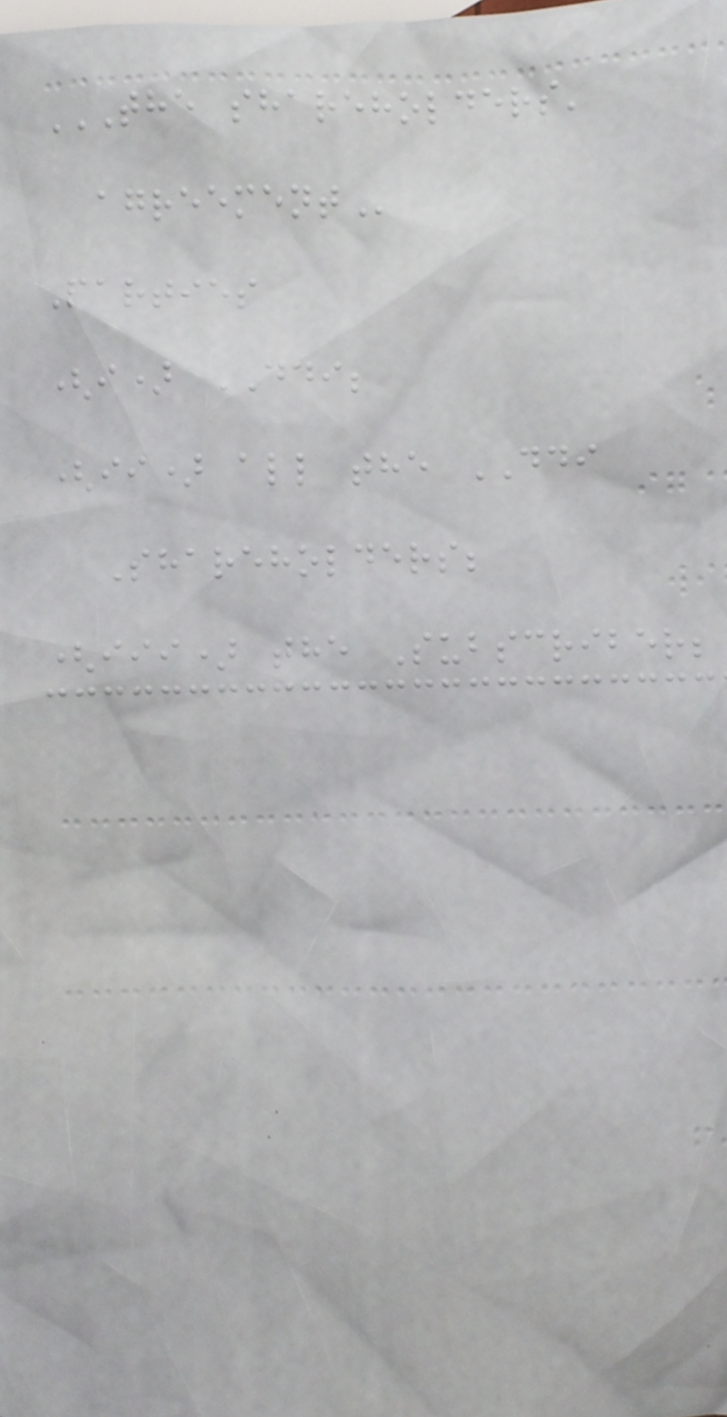THE SHAREHOLDERS'
AGREEMENT
Parties
(i) DDI;
(ii) all the DDI
Shareholders;
(iii) the Subscriber;
